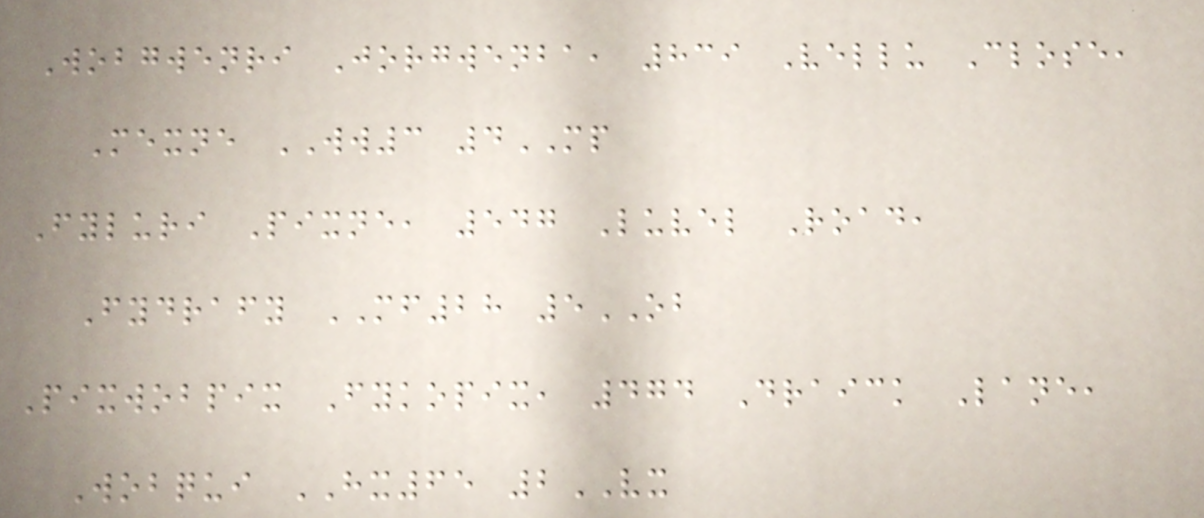Wobgwenri Jorgwenba, 839 Vellu Close,
Mexne WW3 4MP
Fyluri Pixne, 547 Luvel Road,
Fydrafy MF28 5OB
Pixwobpix Fykopix, 474 Draick Lane,
Wobqui HX65 2VX
